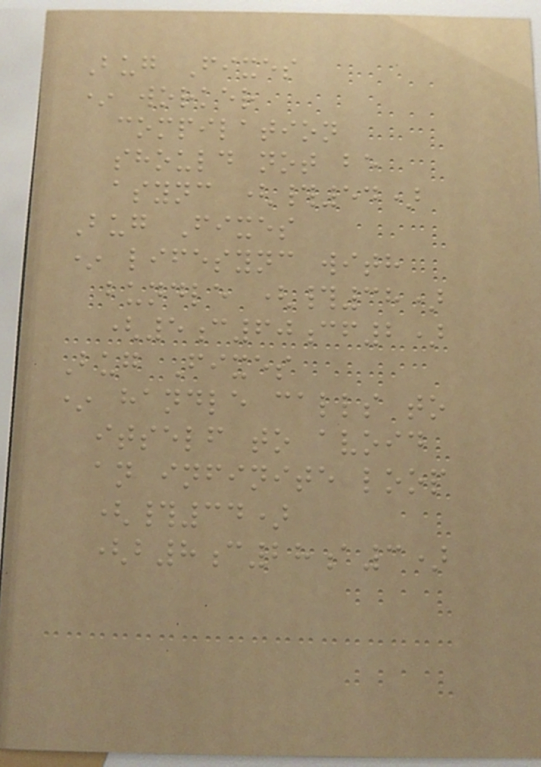Bug Fixes
* worker
compilation
should not be
async (#54)
Bug Fixes
* lifesync with
bundle (#38)
(5c60cf2)
Bug Fixes
* handle calls to
itself to avoid
an infinite loop
(#34)
(b8c28a3)
